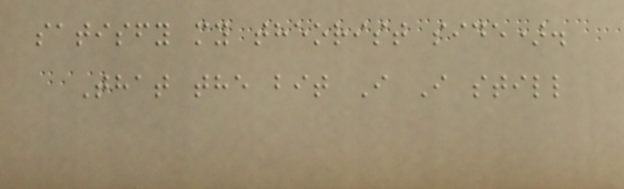satisfy my theorist side).
That the bit I I still
